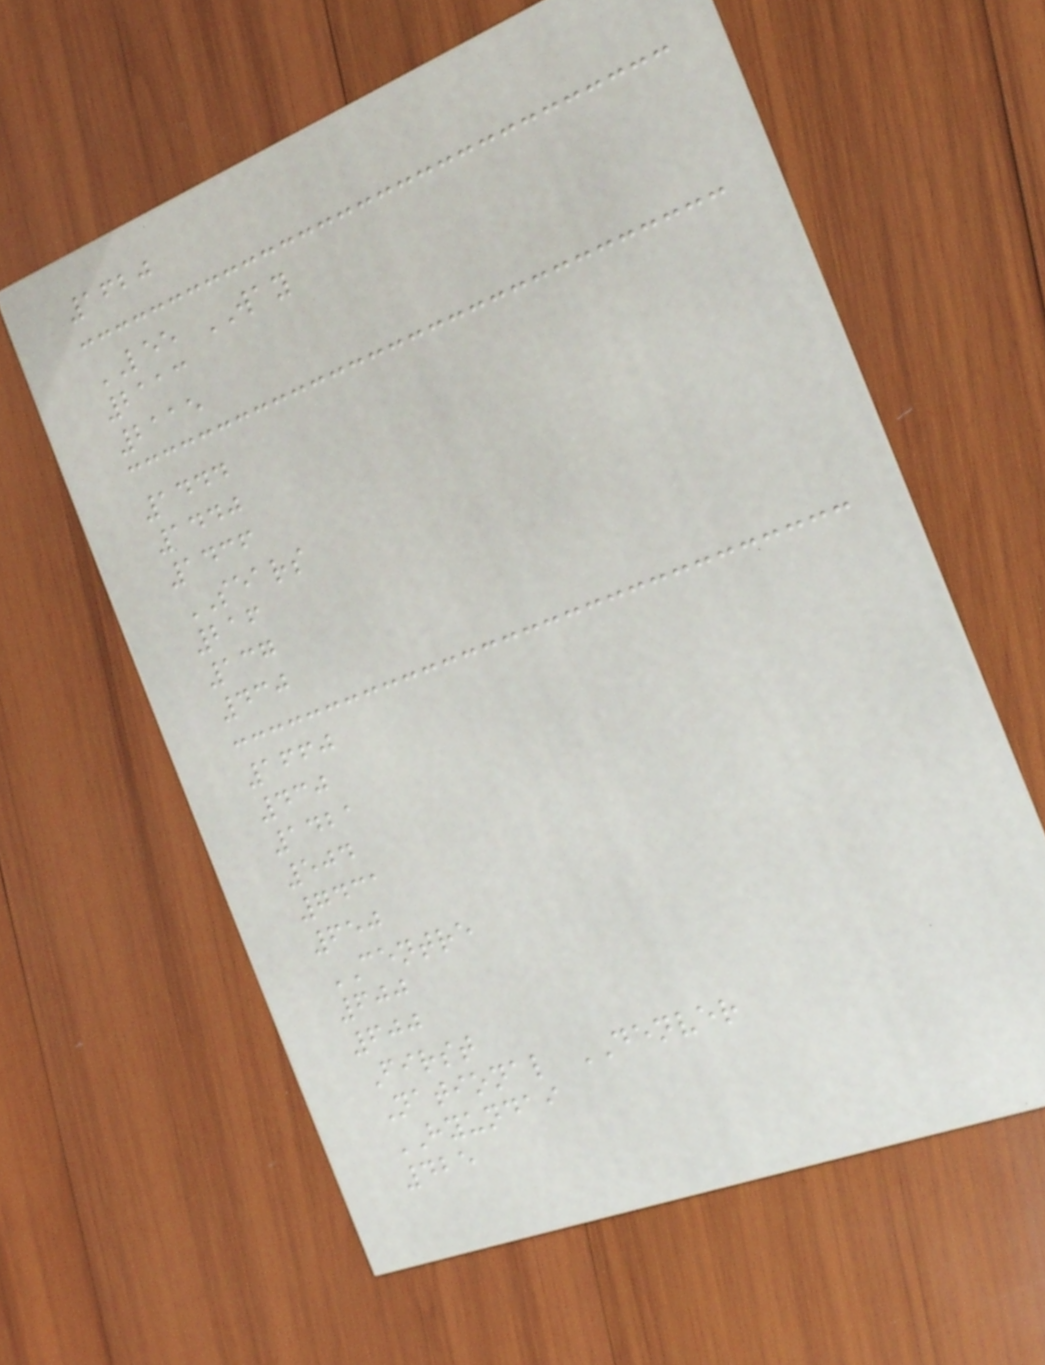1620
LEE WAY
2113
2115
1444
1440
1436
SEARS
216
137
430
1660
430
1421
504
7431
650
CENTRE
600
600
First
National DENVER
HYUNDAI
425
